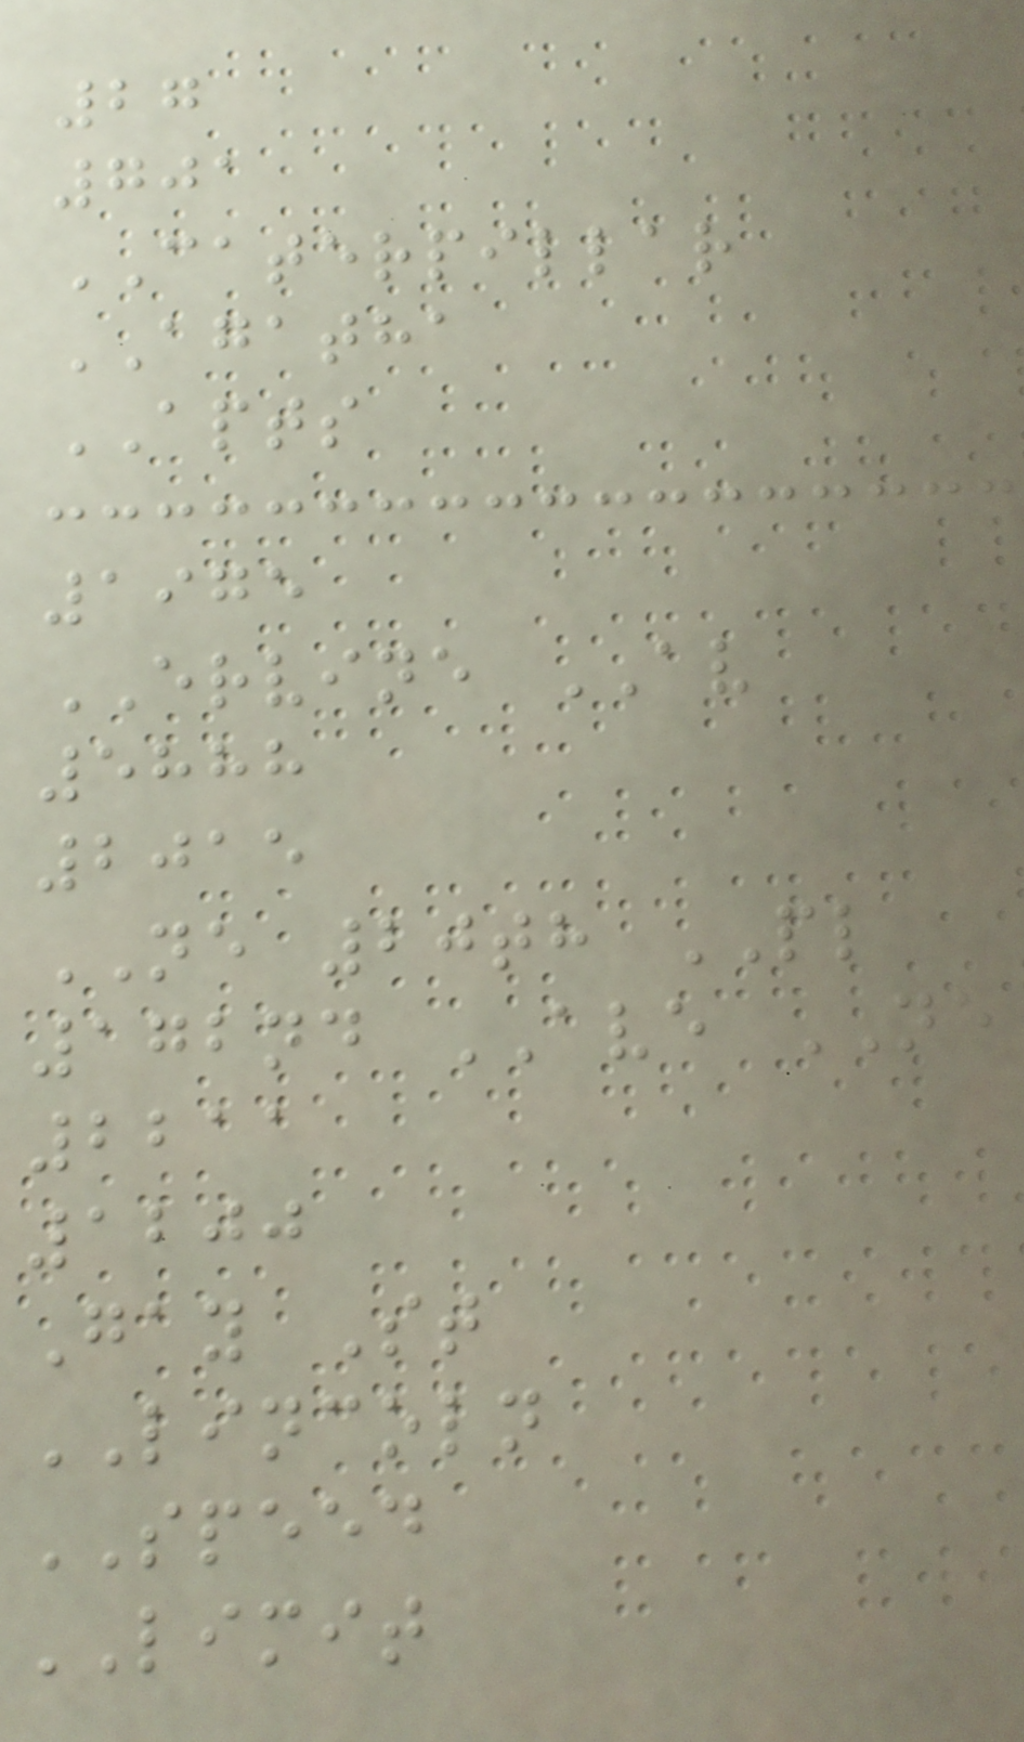27
701
CATERPILLAR
AGATHA
APTS
1975
ERVINE AV
5888
2015
NE 20th PL
172nd AVE NE
2211
1200
Gay St
LINCOLN
SPEED
LIMIT
